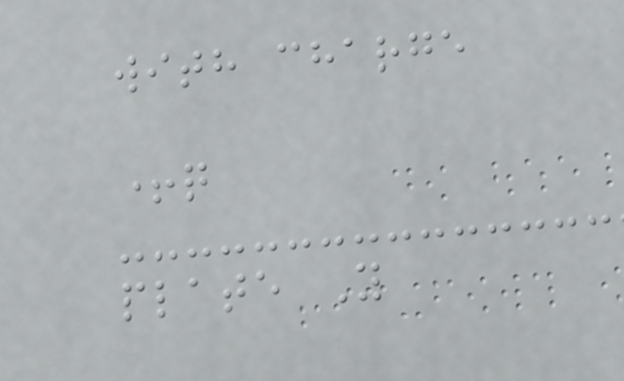with charge
+q
plate Y
